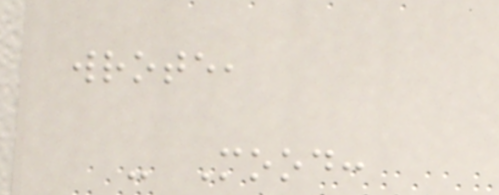wrote,
- Mood:
